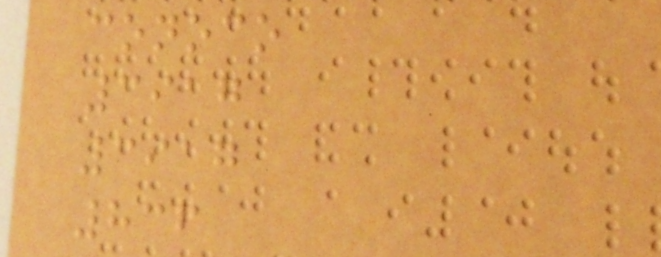conoco
3917
3917
836
